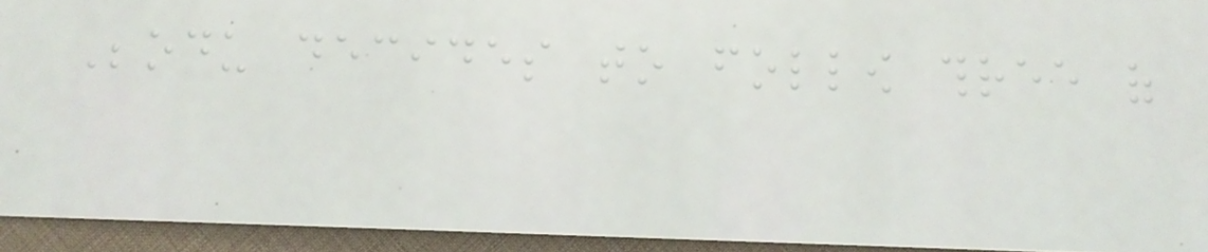Beodu decides to follow three of
